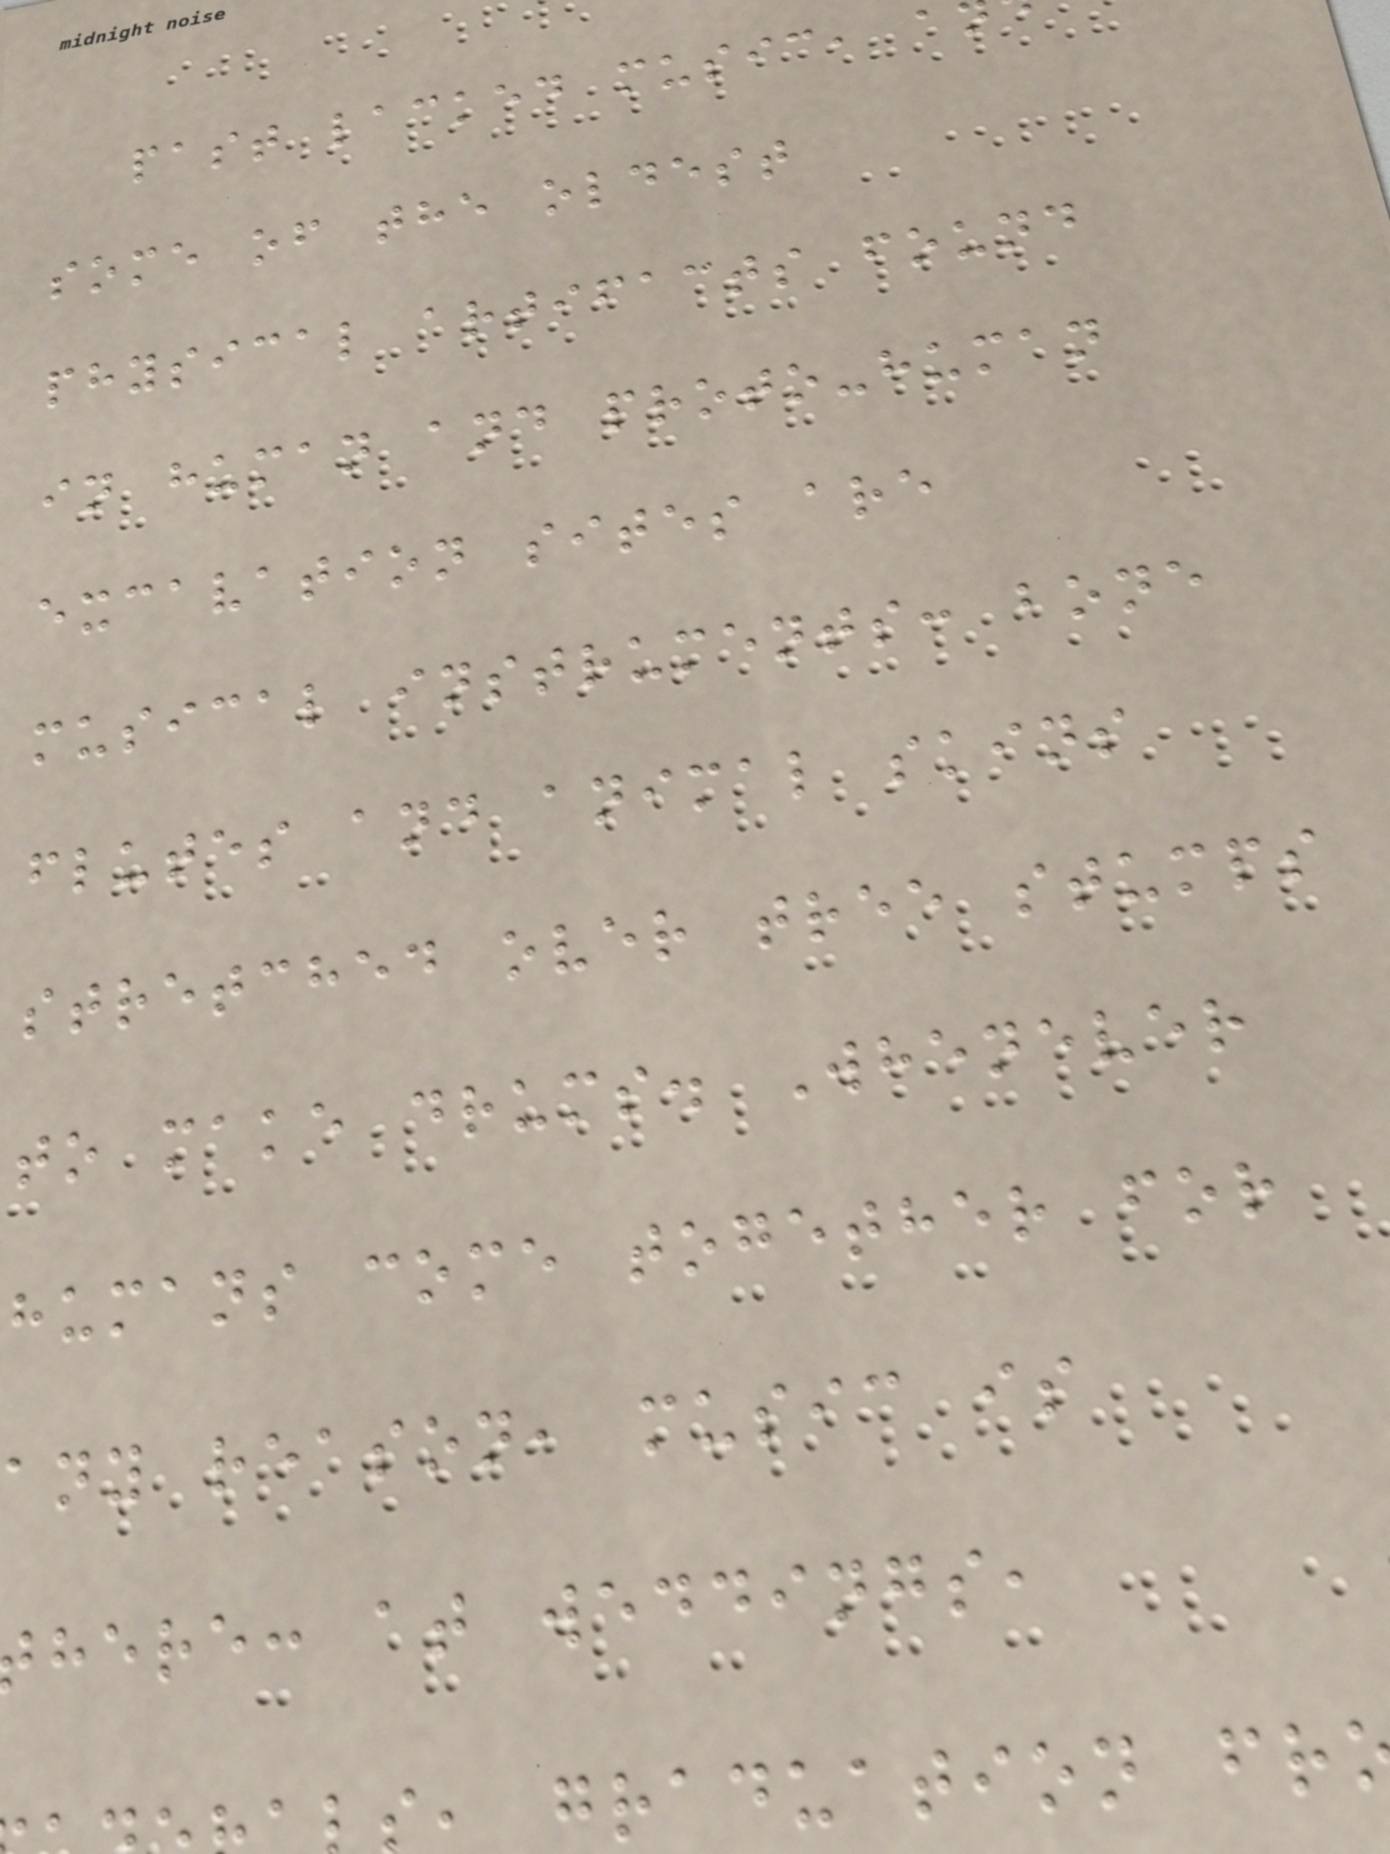past lacked music, a
some of the oldest
physical artifacts found
in human and proto-human
excavation sites are
musical instruments: bone
flutes and animal skins
stretched over tree stumps
to make drums. Whenever
humans come together for
any reason, music is
here: at weddings,
, graduation fr
